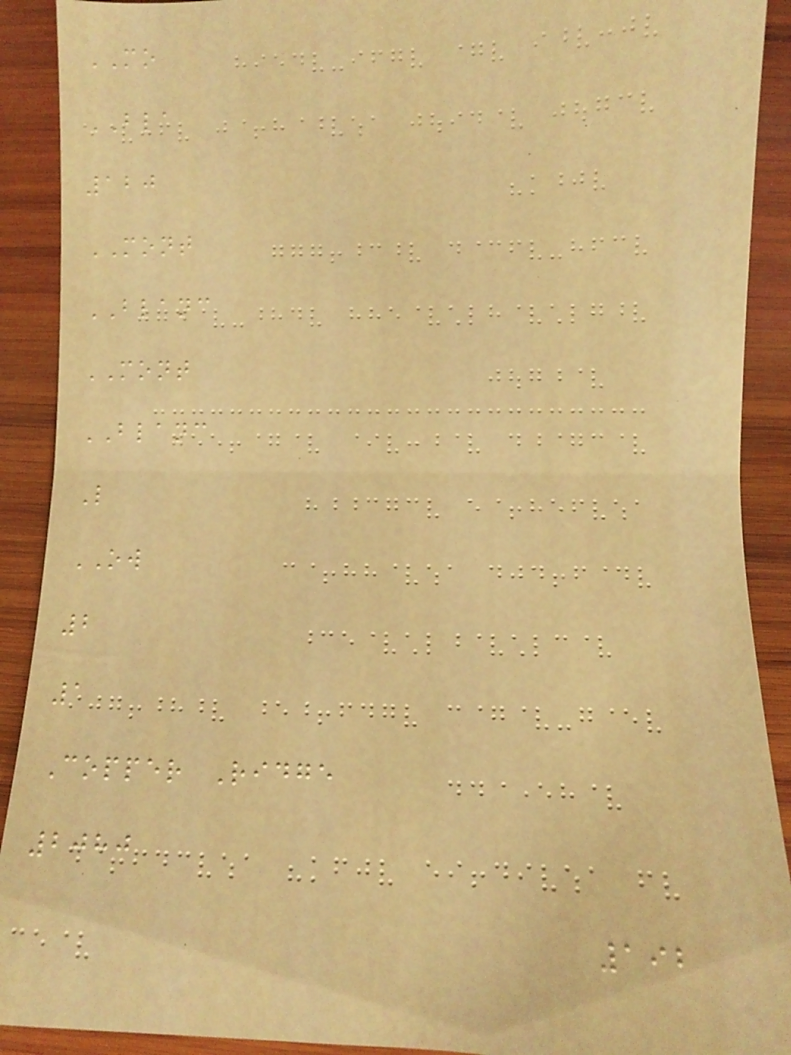MO
BLA
120
MONT
BLANC
MONT
BLANC
L
OW
2
1
Copper Ridge
2080
192
